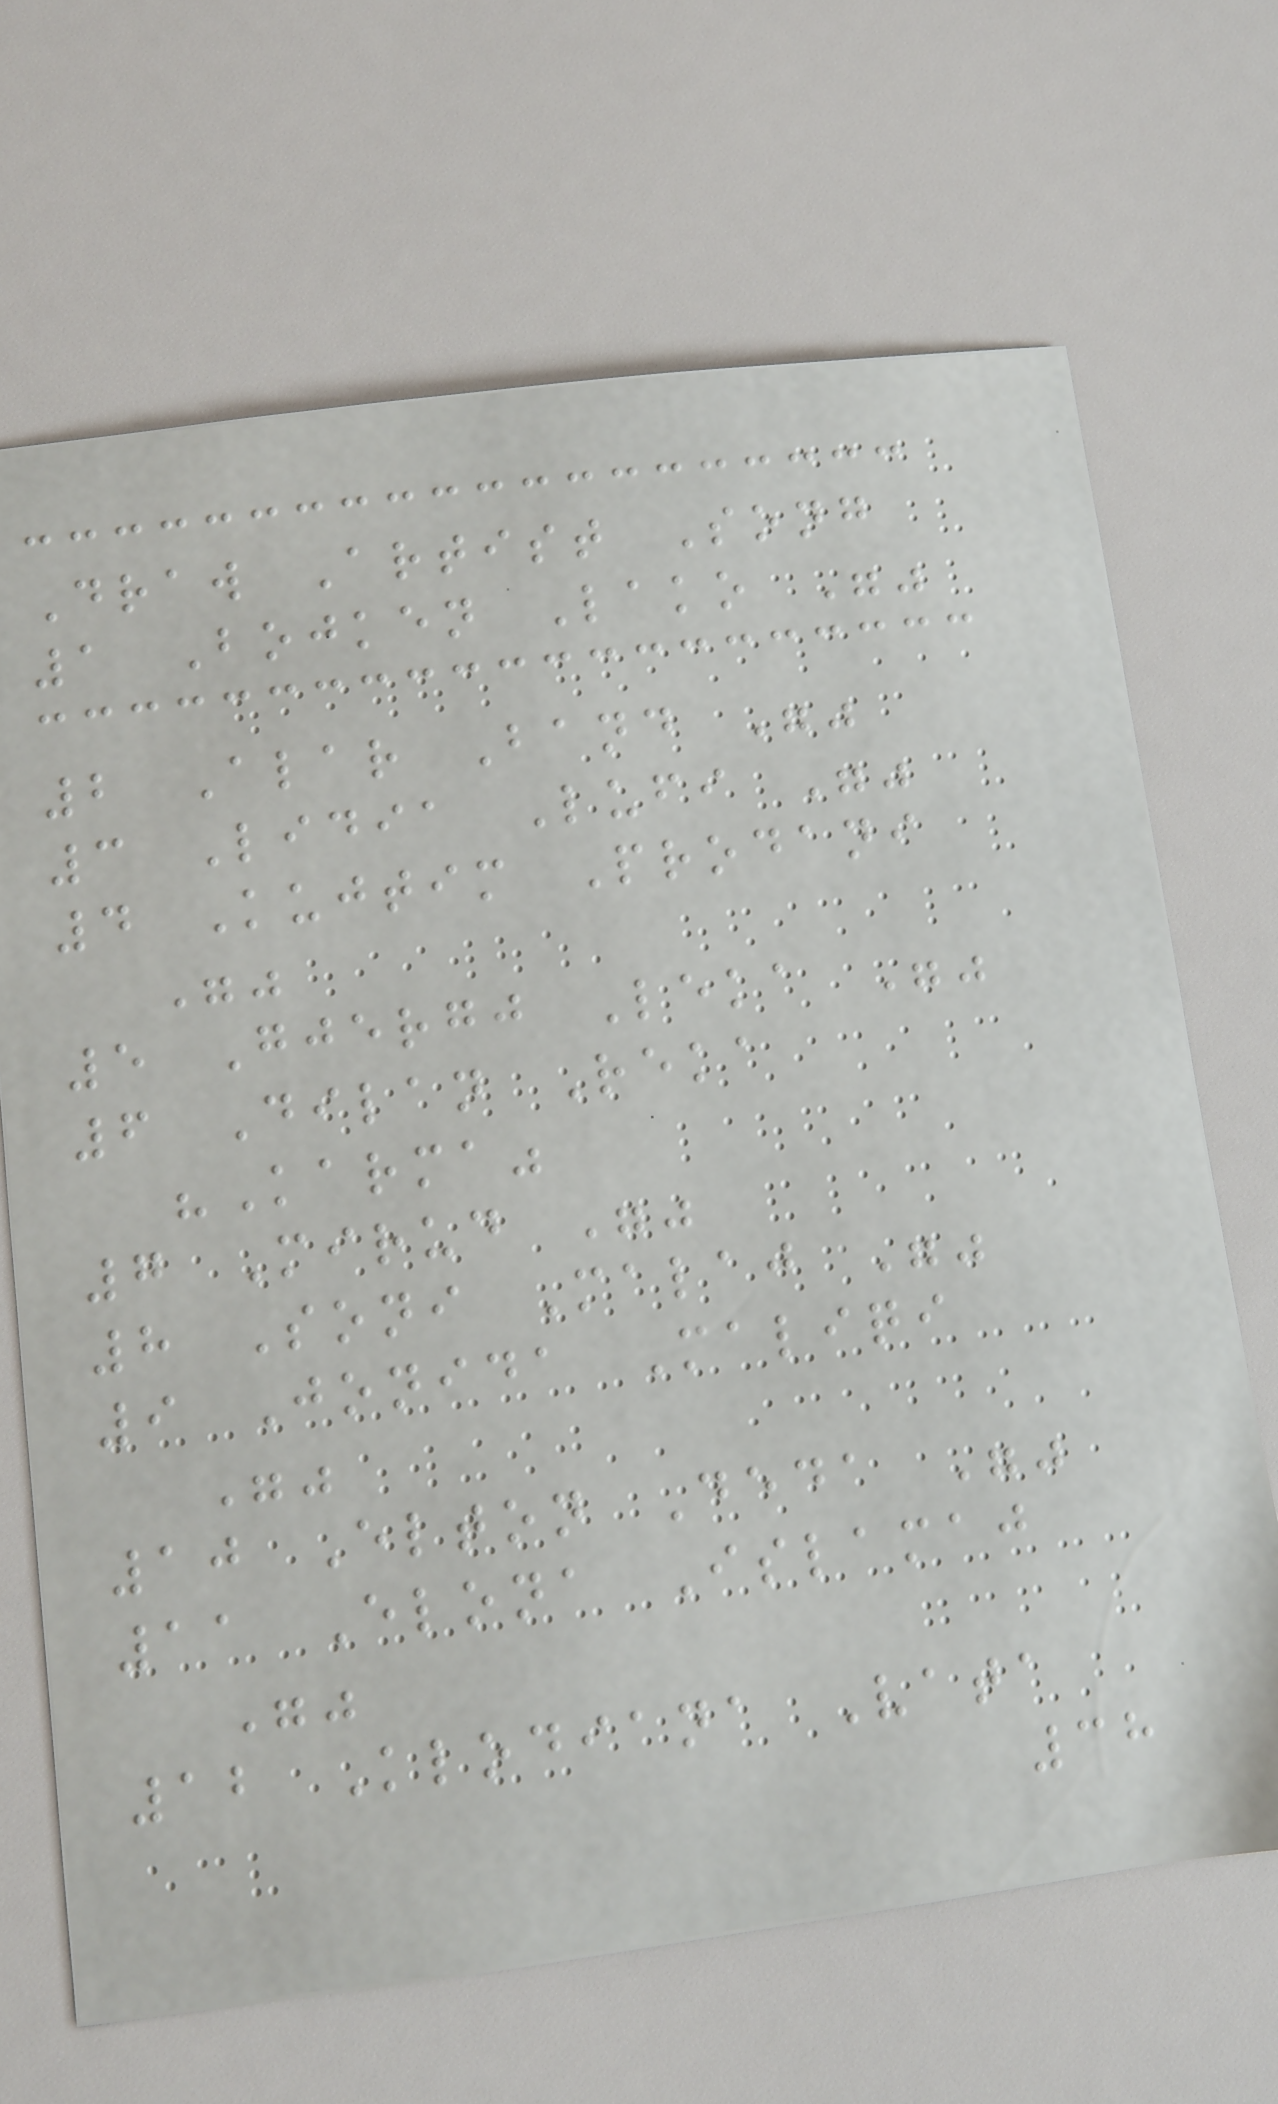Draw Artist Song
1 Bojken Lako ""
2 Alar Band ""
3 Lidia Lufi ""
4 Kujtim Prodani
""
5 Gjergj Leka ""
6 Dilan Reka
"Karma"
7 Mirud ""
8 Soni Malaj ""
9 Jonida Maliqi
""
10 Elton Deda ""
11 Elona Islamaj
""
12 Klodiana Vata
38
